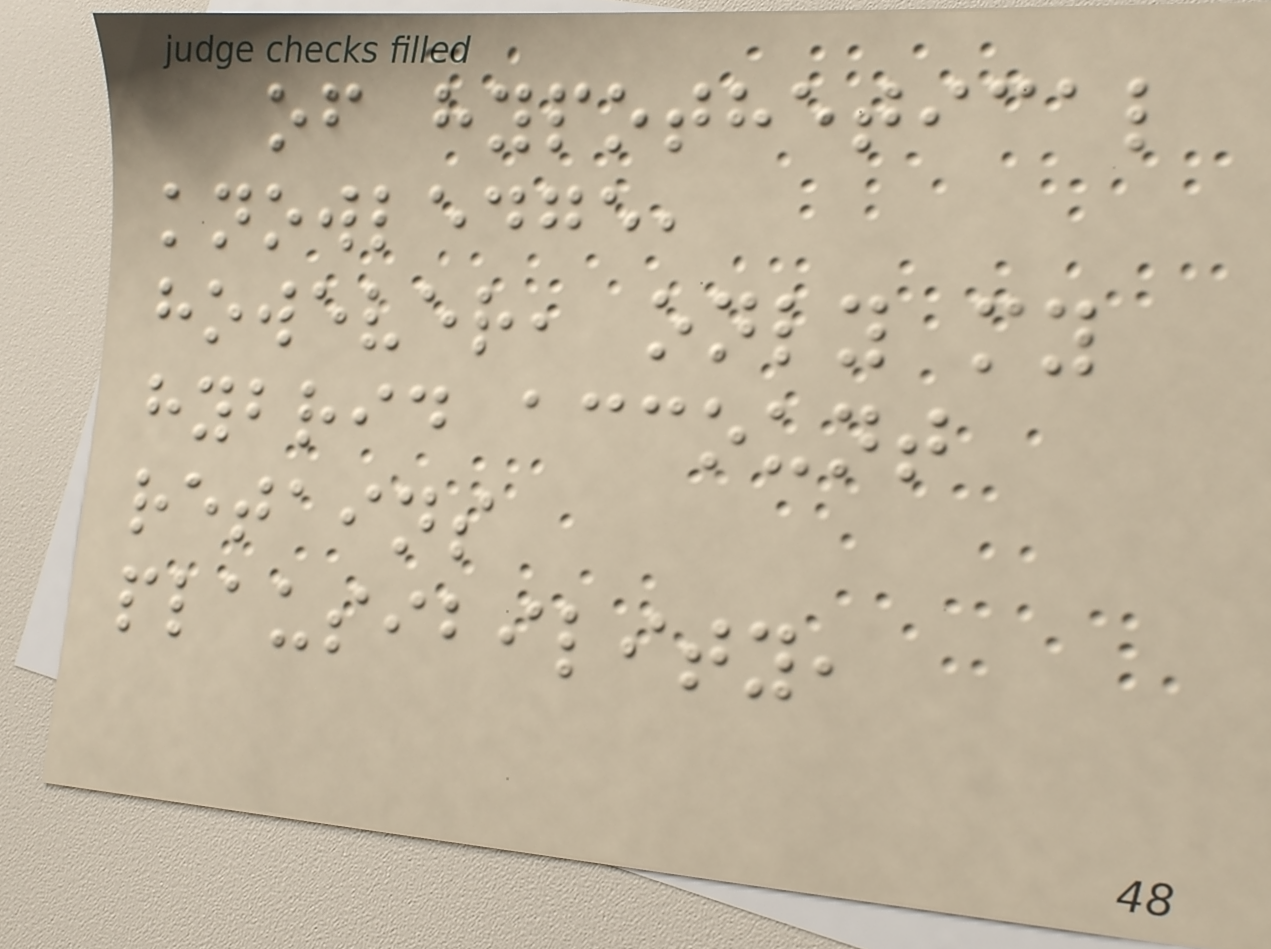of hypothetical
knowledge,
however, only my
hybrid account
retains
plausibility,
